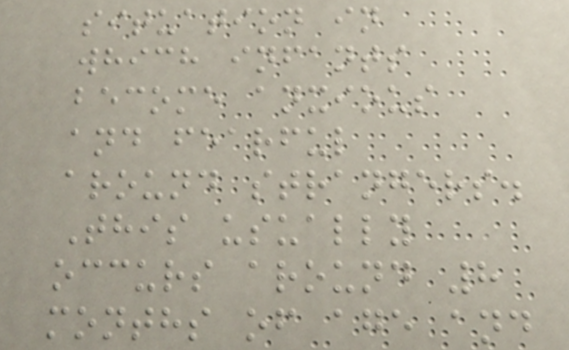situation in
which infants
become anxious
and fearful
around strangers.
This usually
occurs around 8
months of age and
